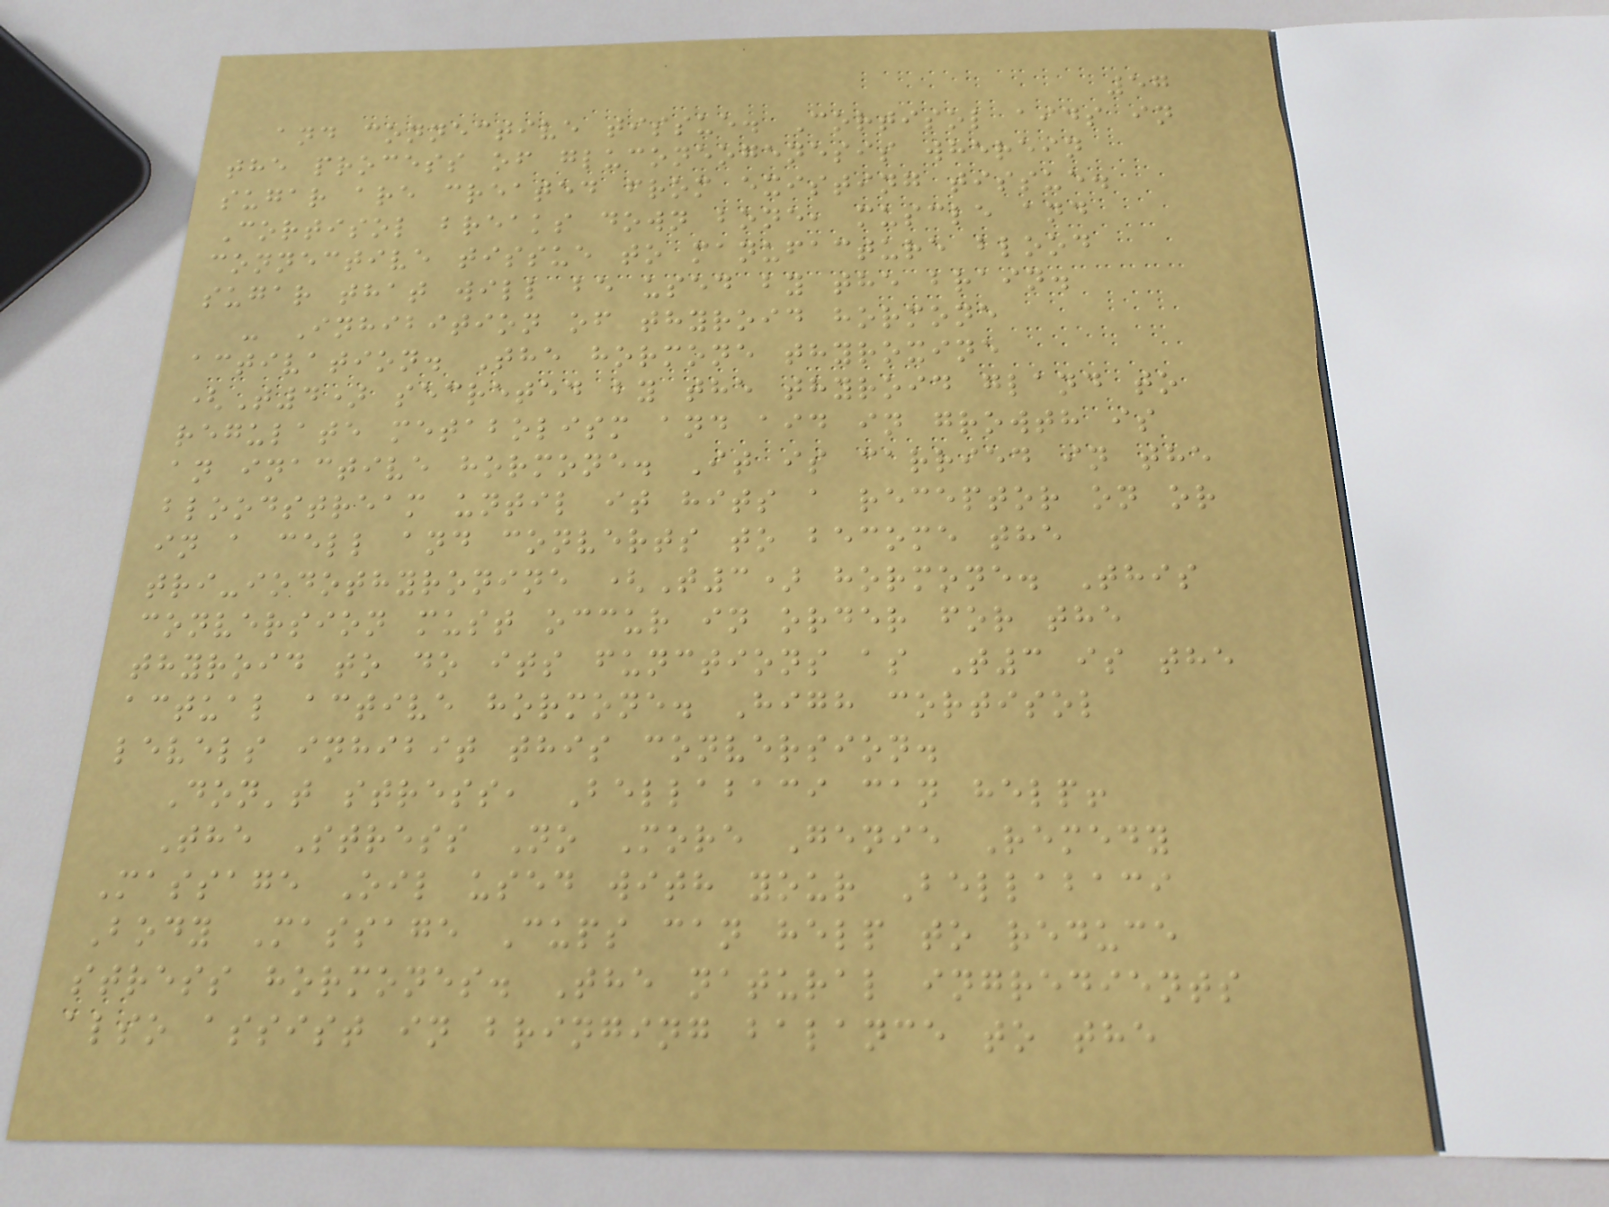57
and connective tissue. Cortisol aids in
the process of gluconeogenesis wherein
sugar are created from existing tissue.
Cortisol breaks down bone, muscle and
connective tissue to manufacture blood
sugar that will be used by the brain.
- Inhibition of thyroid hormone
activation. The hormone thyroxine
(T4) secreted by the thyroid gland to
regulate metabolism and aid in growth is
an inactive hormone. It is carried in the
bloodstream until it hits a receptor on or
in a cell and converts to become the
tri-iodothyronine (T3) hormone. This
conversion must occur in order for the
thyroid to do its functions as T3 is the
actual active hormone. High cortisol
levels inhibit this conversion.
Don't stress, Bellabaci can help!
The Stress No More Genie Remedy
Massage Oil used with your Bellabaci
Body Massage Cups can help to reduce
stress hormones. The natural ingredients
also assist in bringing balance to the
